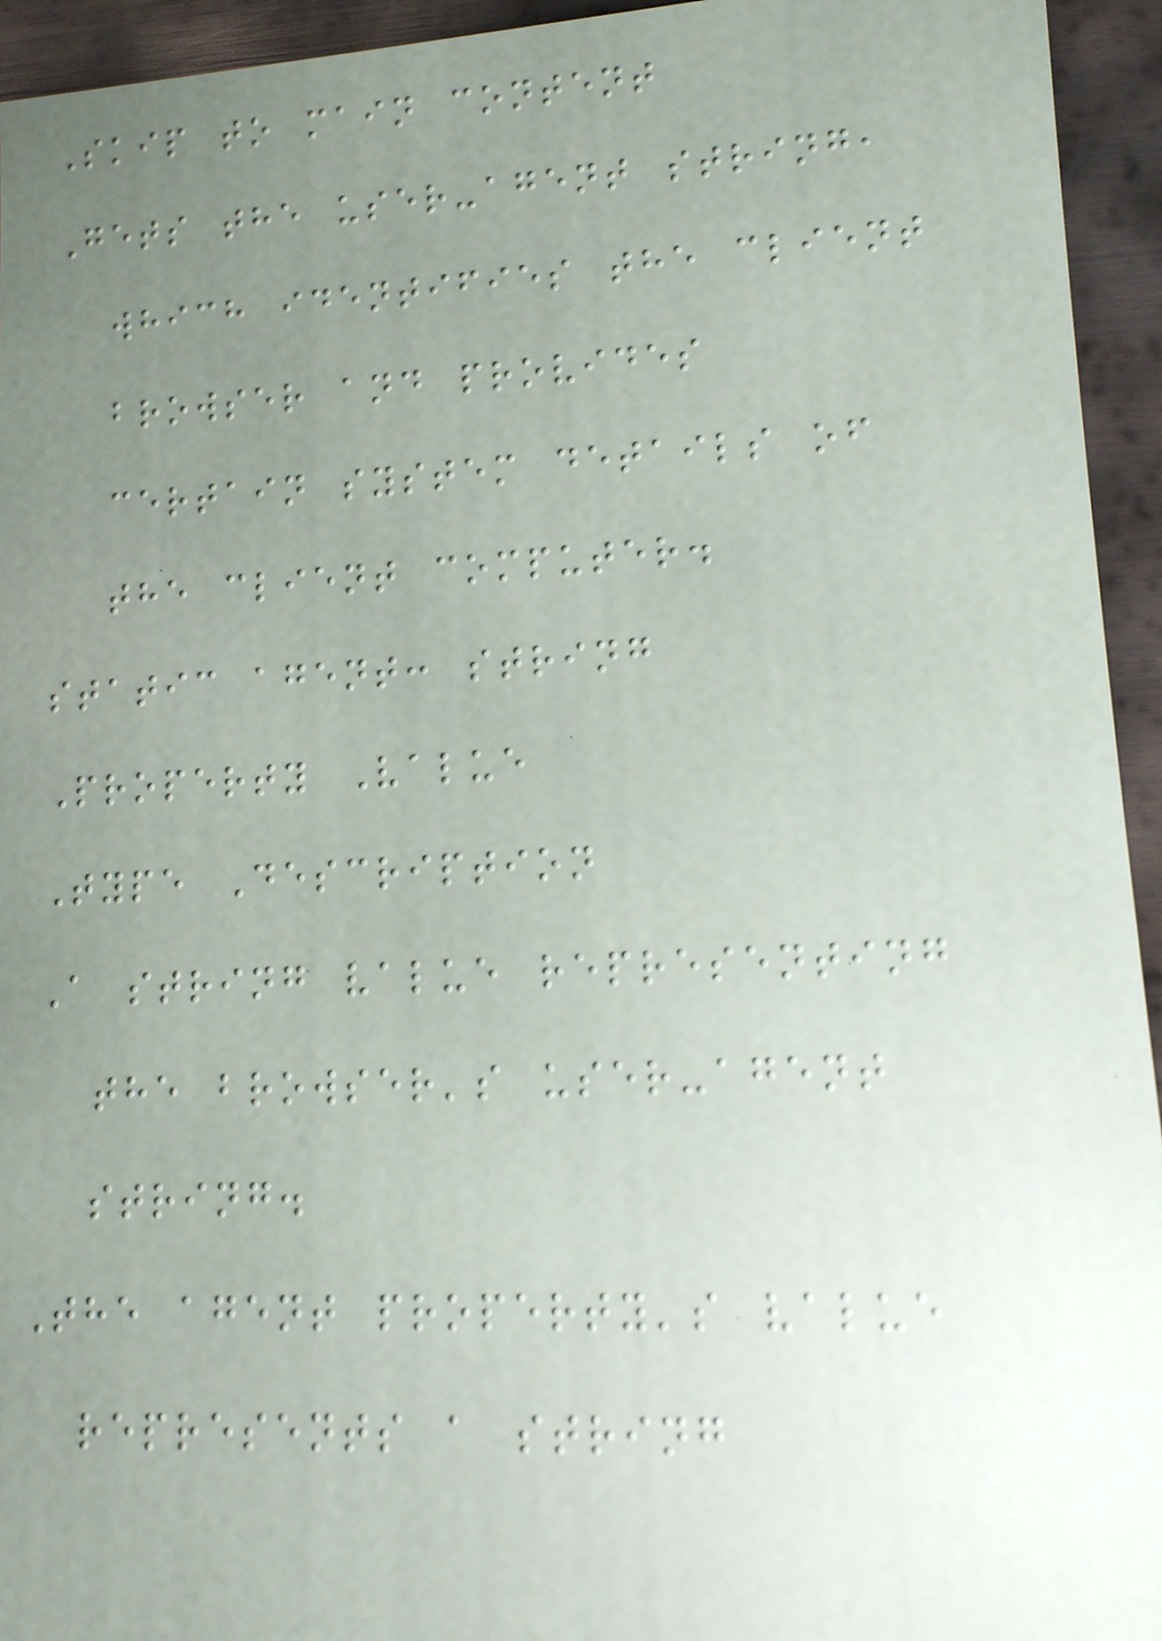Skip to main content
Gets the user-agent string,
which identifies the client
browser and provides
certain system details of
the client computer.
static agent: string
Property Value
Type Description
A string value representing
the browser's user-agent
string.
The agent property's value
represents a string
